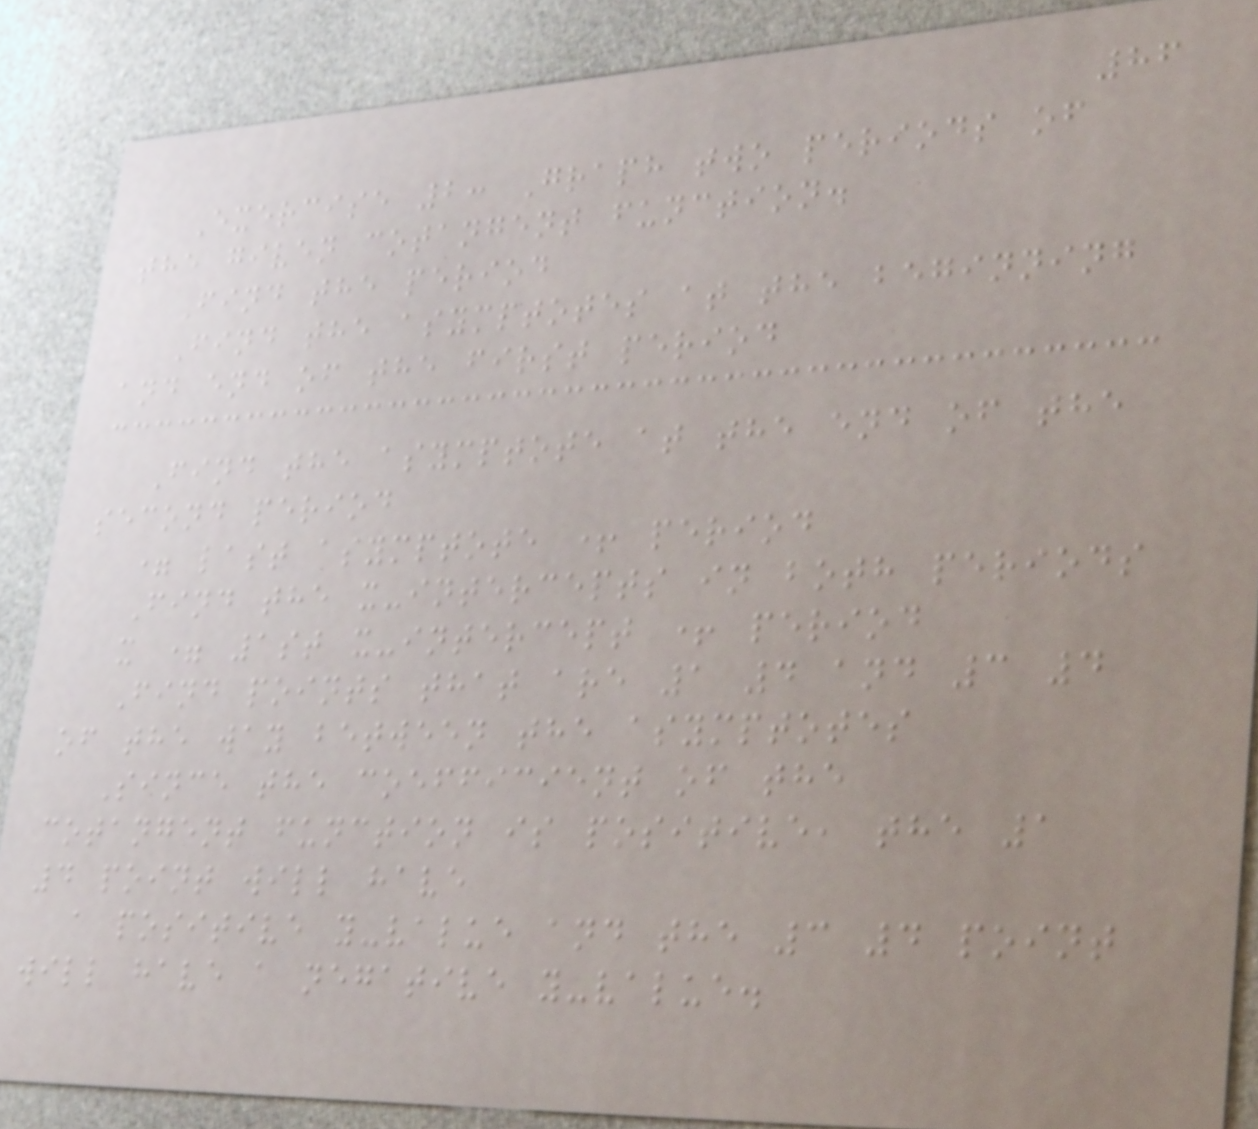86
Exercise 2: Graph two periods of
the given cotangent function.
Find the period
Find the asymptotes at the beginning
and end of the first period
Find the asymptote at the end of the
second period
= last asymptote + period
Find the x-intercepts in both periods
x = 1st x-intercept + period
Find points that are 1 4 and 3 4
of the way between the asymptotes
Since the coefficient of the
cotangent function is positive, the 1
4 point will have
a positive y-value and the 3 4 point
will have a negative y-value.
